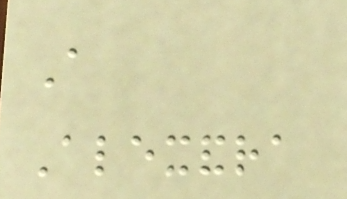A
Alexandra
